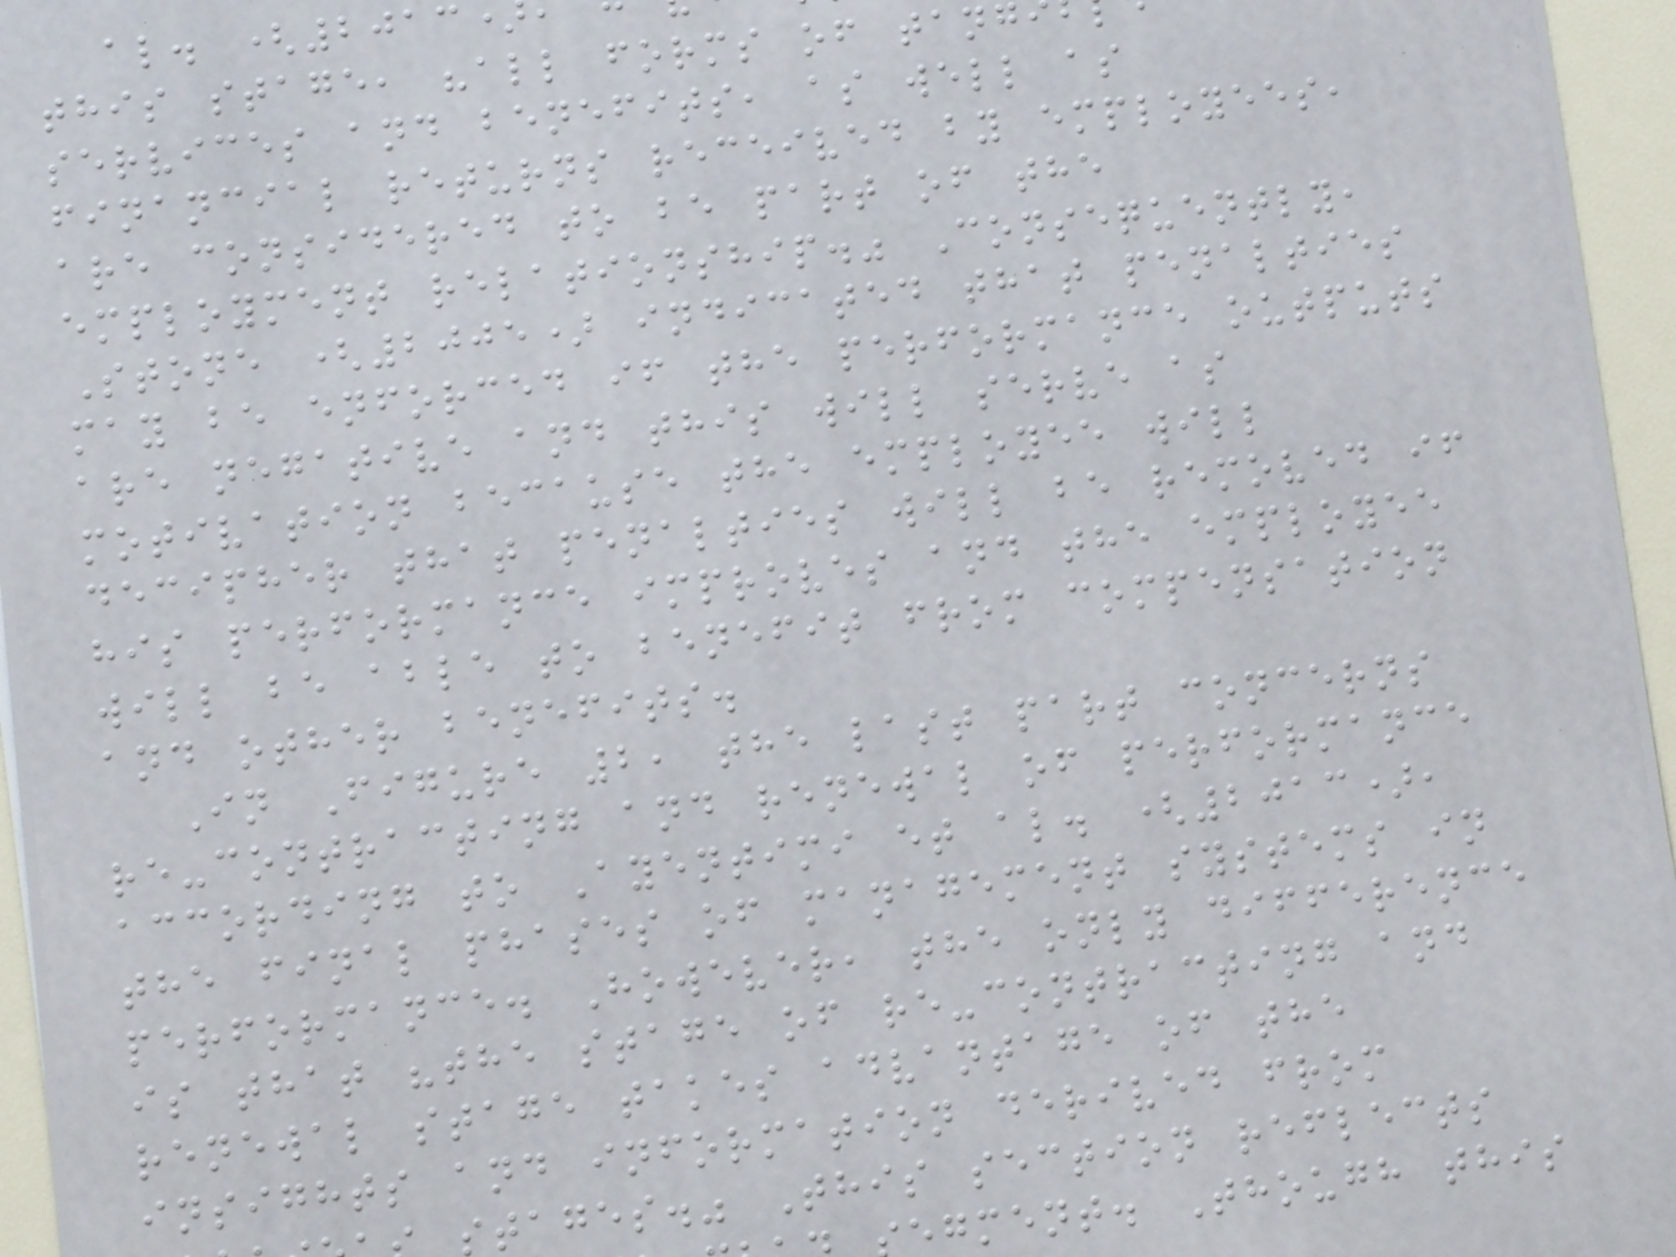al. (2013
this stage, "all forms of tang
services and benefits, as well as
financial returns received by employees,
are considered to be part of the
employment relationship." Consequently,
Stone (2005) indicated that penalties
may be enforced if the performance outputs
are negative and this will serve as
motivation because the employee will
decipher that penalties will be removed if
his performance improves and the employee
will be able to benefit from compensation
and other benefits.
In Figure 2, the last part concerns
re-contracting and renewal of performance
according to Ayentimi et al. (2013),
the final phases of management systems in
performance. However, the only difference
is that "the stage of re-contracting and
renewal stage takes advantage of the
insights and information derived from
stages." This section reflects
egment. Though this
